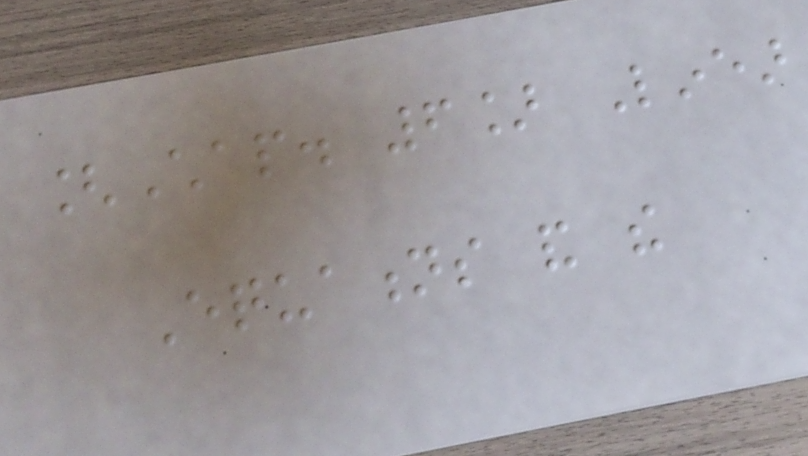[Chap. 6] Linear
Equations and the
